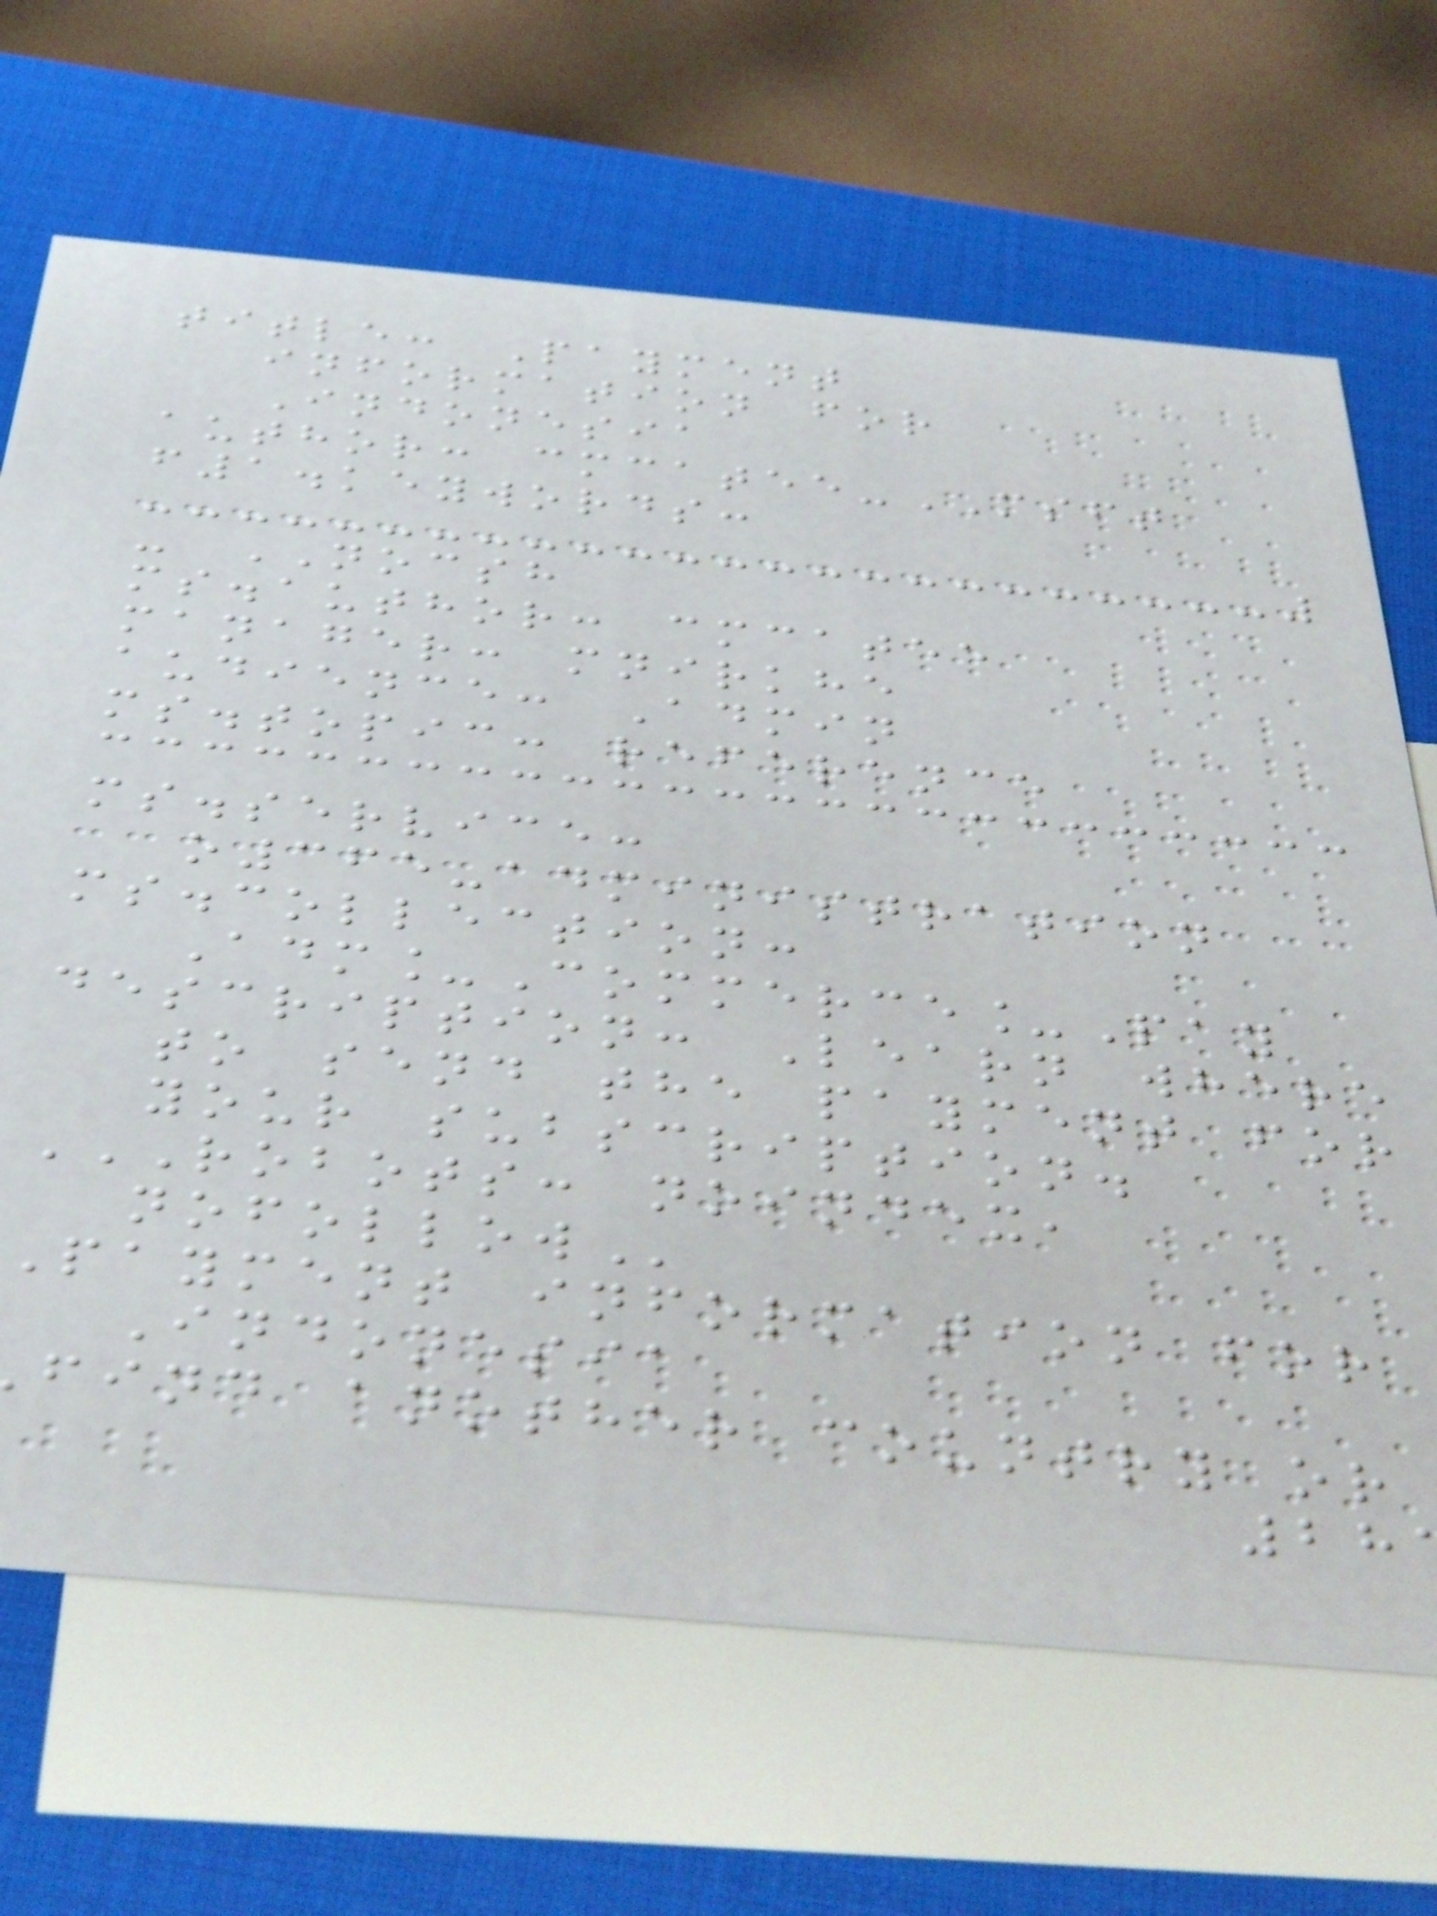title: Payment
information for
Indonesia
author: cmcatee-MSFT
f1.keywords:
- NOCSH
ms.author: cmcatee
manager: mnirkhe
audience: Admin
ms.topic: reference
ms.service:
o365-administration
ms.collection:
Adm_Commerce_Pay
description: Learn where
to send the payment for
your subscription.
ROBOTS: NOINDEX,
Payment information for
Indonesia
find another country or
